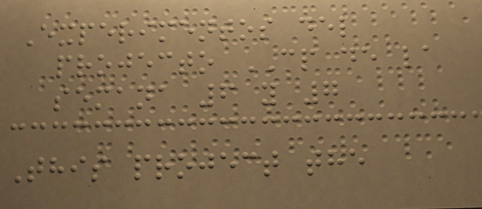Experimentos del
projecto CP de la
semana 6 y 7
This project the
